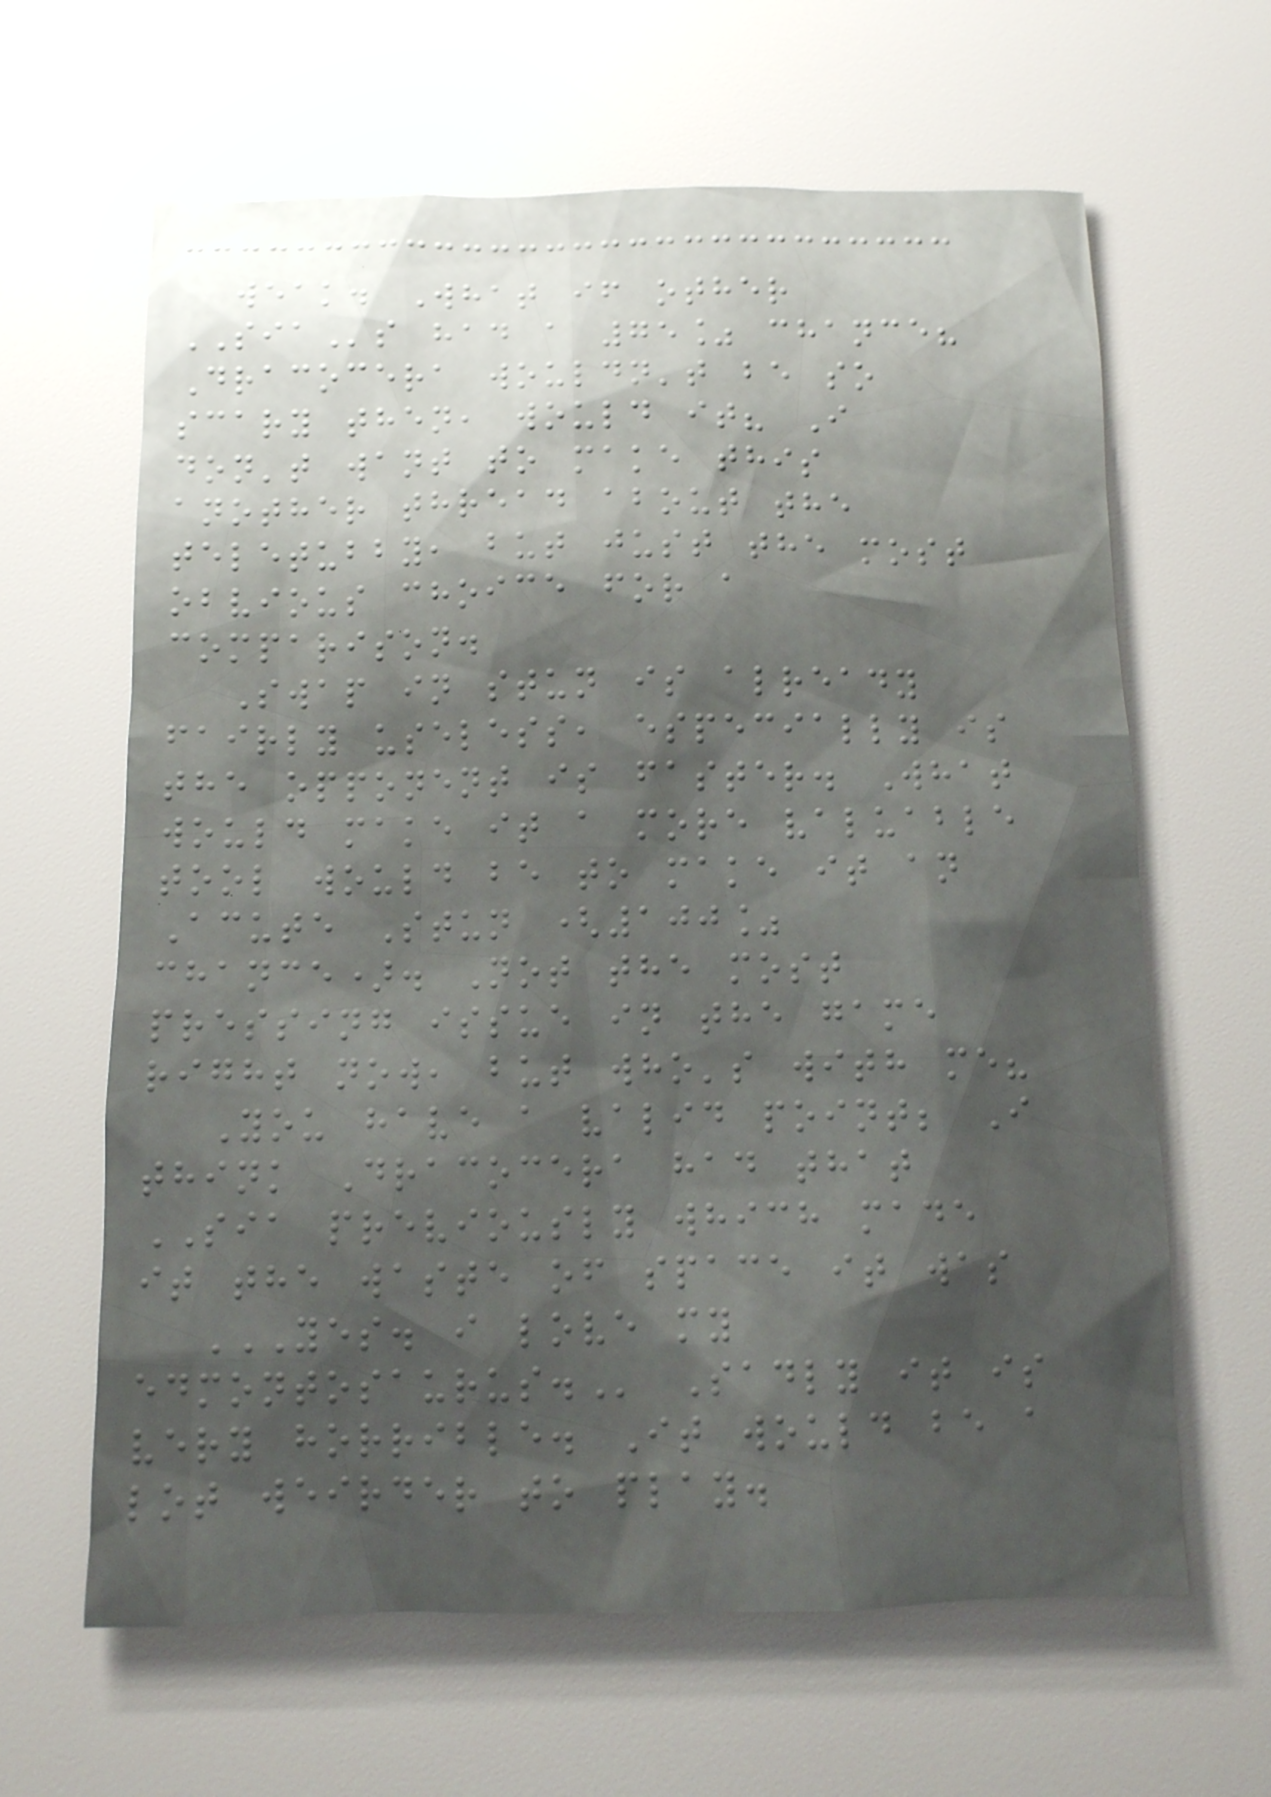weak. What if other
SIAs had a 75% chance?
Dracocera wouldn't be so
scary then, would it? I
don't want to make this
another thread about the
teletubby, but just the most
obvious choice for a
comparison.
Swap in stun is already
fairly useless, especially is
the opponent is faster. What
would make it a more valuable
tool would be to make it an
Acute Stun (100%
chance). Not the most
pressing issue in the game
right now, but who's with me?
You have a valid point; I
think Dracocera had that
SIA previously which made
it the waste of space it was
YES. I LOVE MY
EDMONTOSAURUS. Sadly it is
very horrible. It would be a
lot weirder to play.
